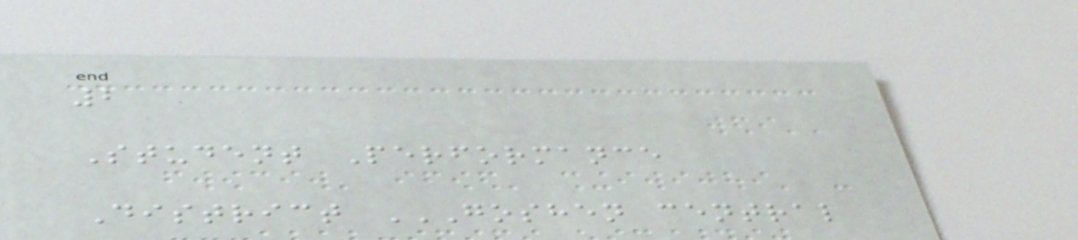2
Student Performance
District GOSHEN CENTRAL
